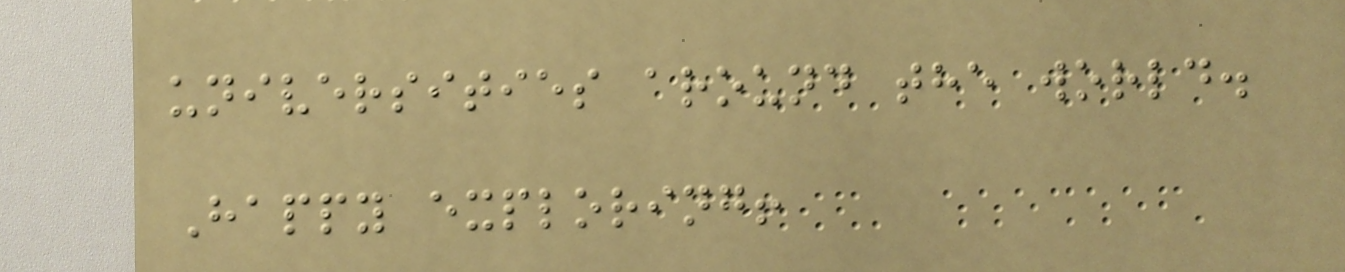universities around the world.
Happy exploring!
